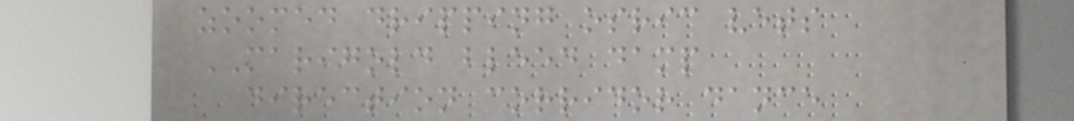zoomed dripping osric vets
MARIGOLD bleed damp
direction corridor dance
